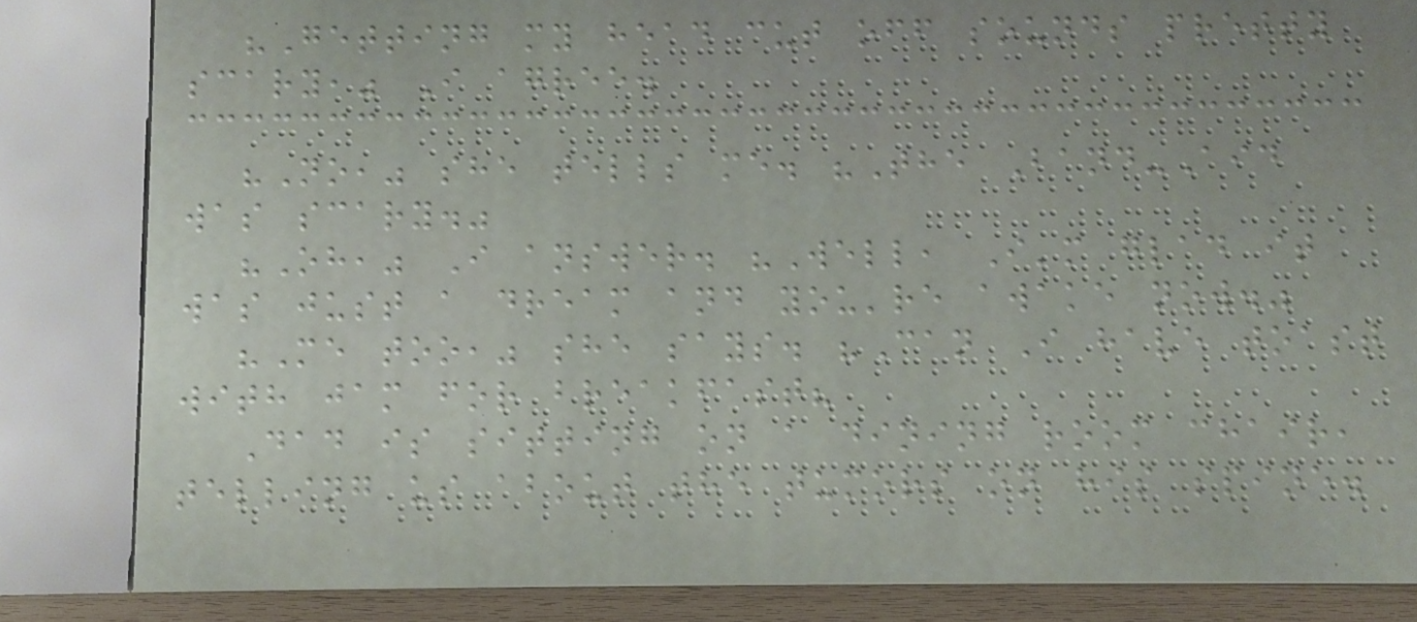"Getting my head cut off sounds pretty
scary," I agree.
"No," she tells me. "The Band-Aid
was scary."
"Oh," I answer. "Well, I'm glad it
was just a dream and you're awake now."
"Me too," she says. "Can I have toast
with jam for breakfast?
Dad is sitting on a dining room chair,
telling us about the tumors on his spine.
